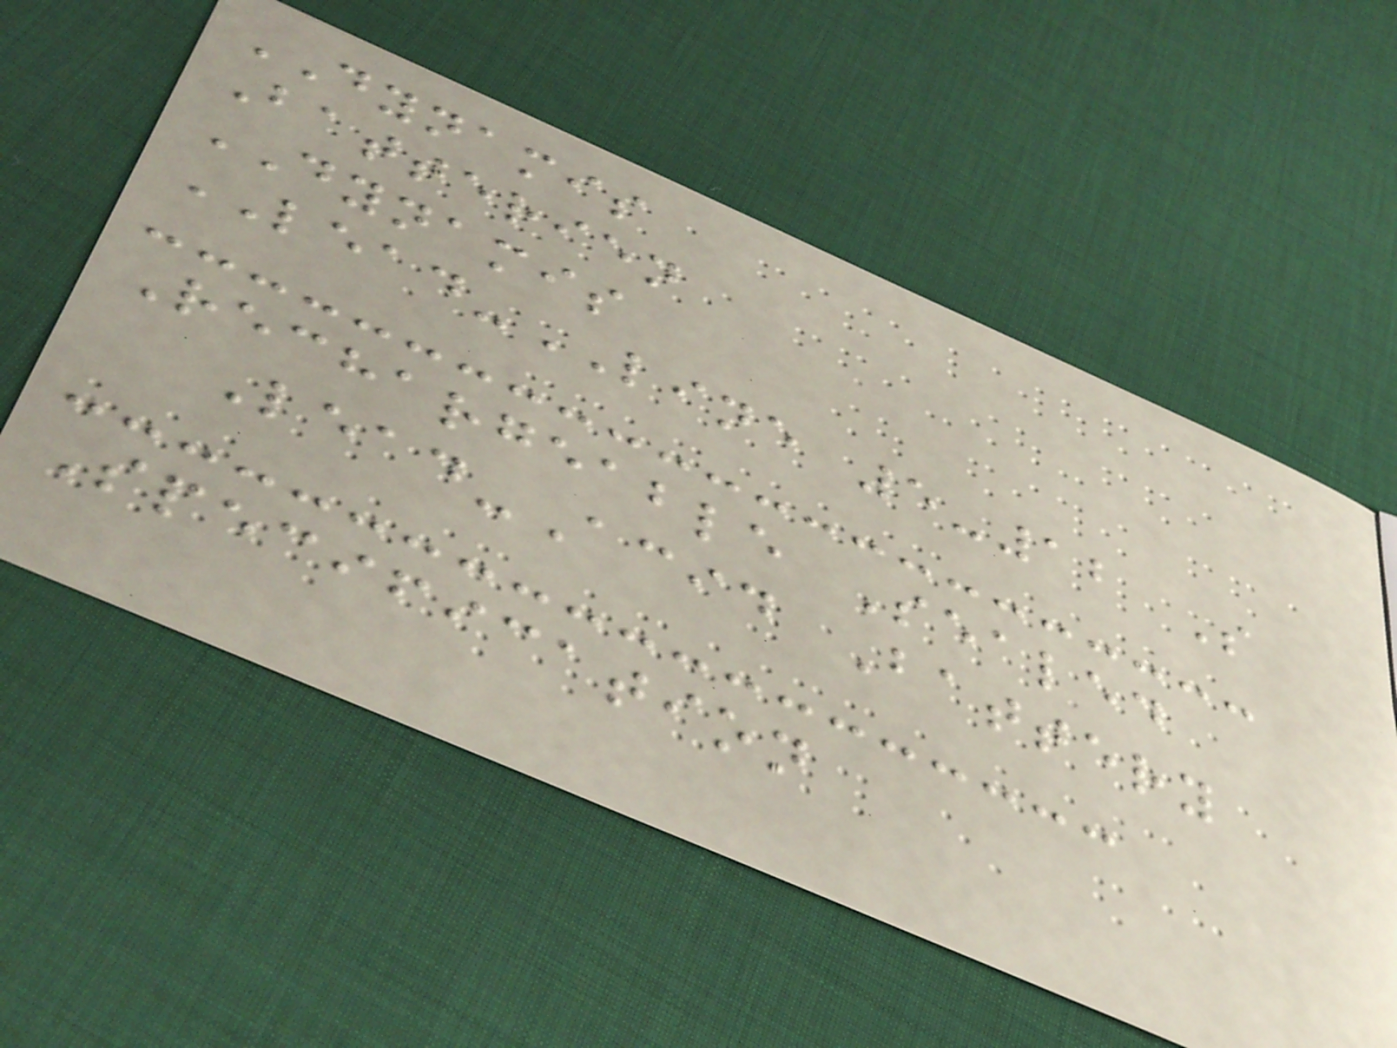DYNAMIS
Batterien
DYNAMIS
LEAD-LINE 5-12 S
Rechargeable Sealed
Lead-Acid Battery
Specification
